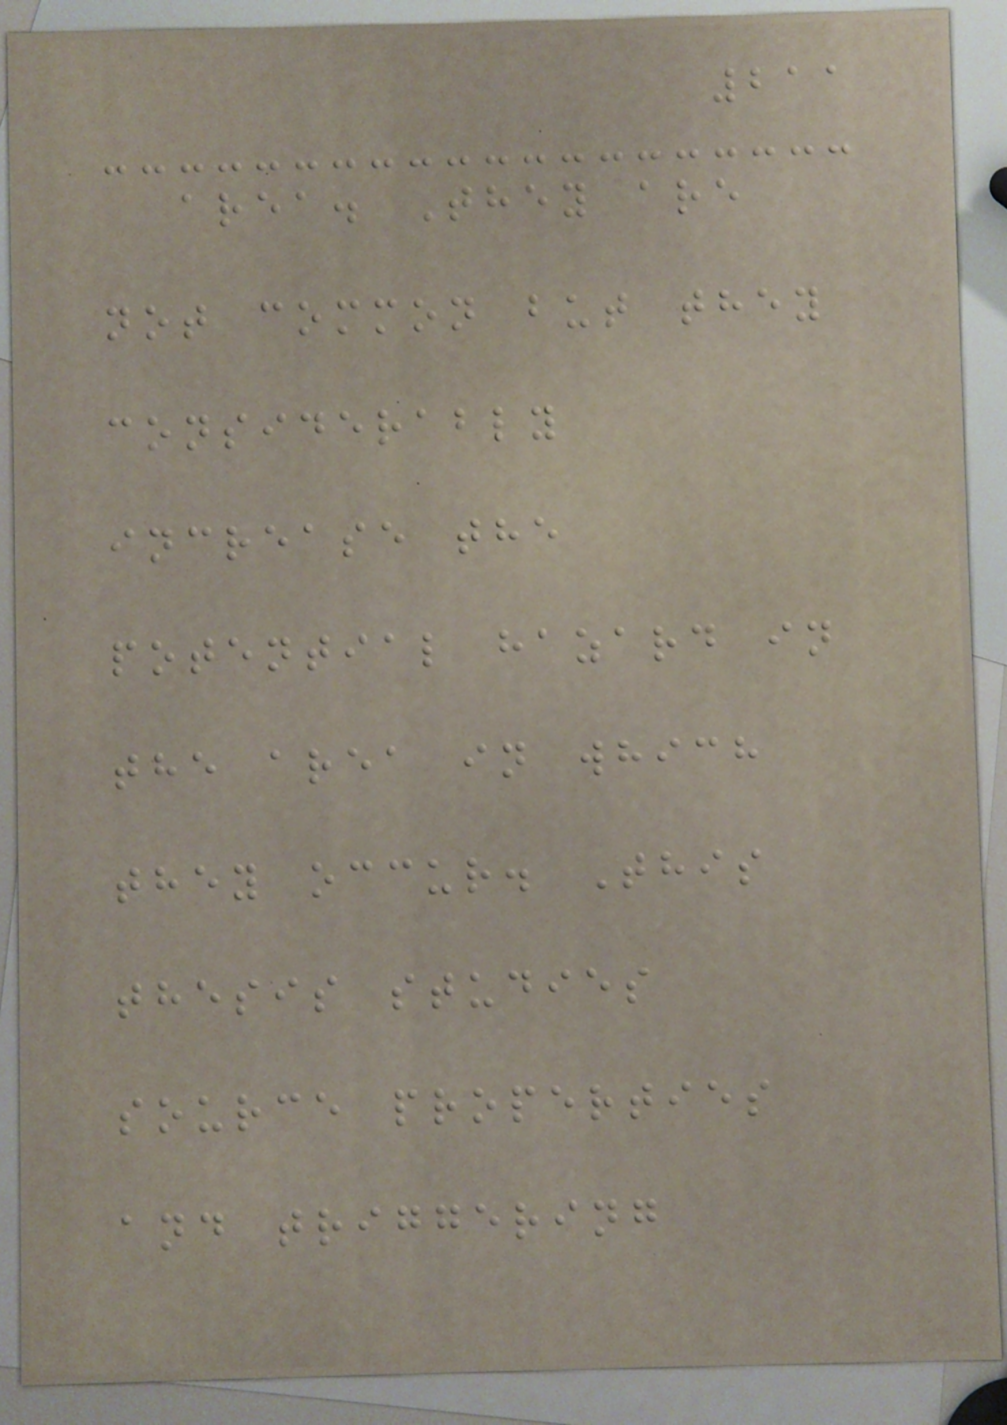211
area. They are
not common but they
considerably
increase the
potential hazard in
the area in which
they occur. This
thesis studies
source properties
and triggering
